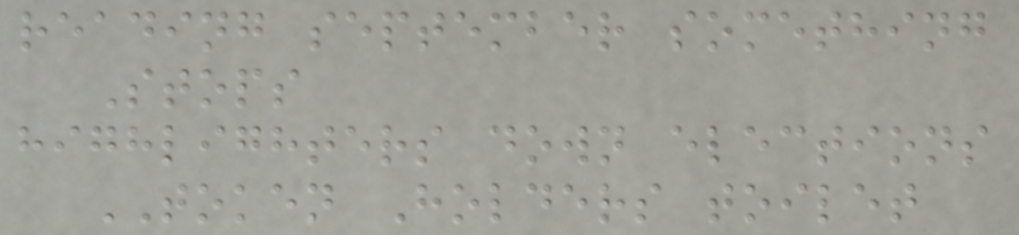reading september something
Stops
highlighters down elections
TOKEN Holders toilet
